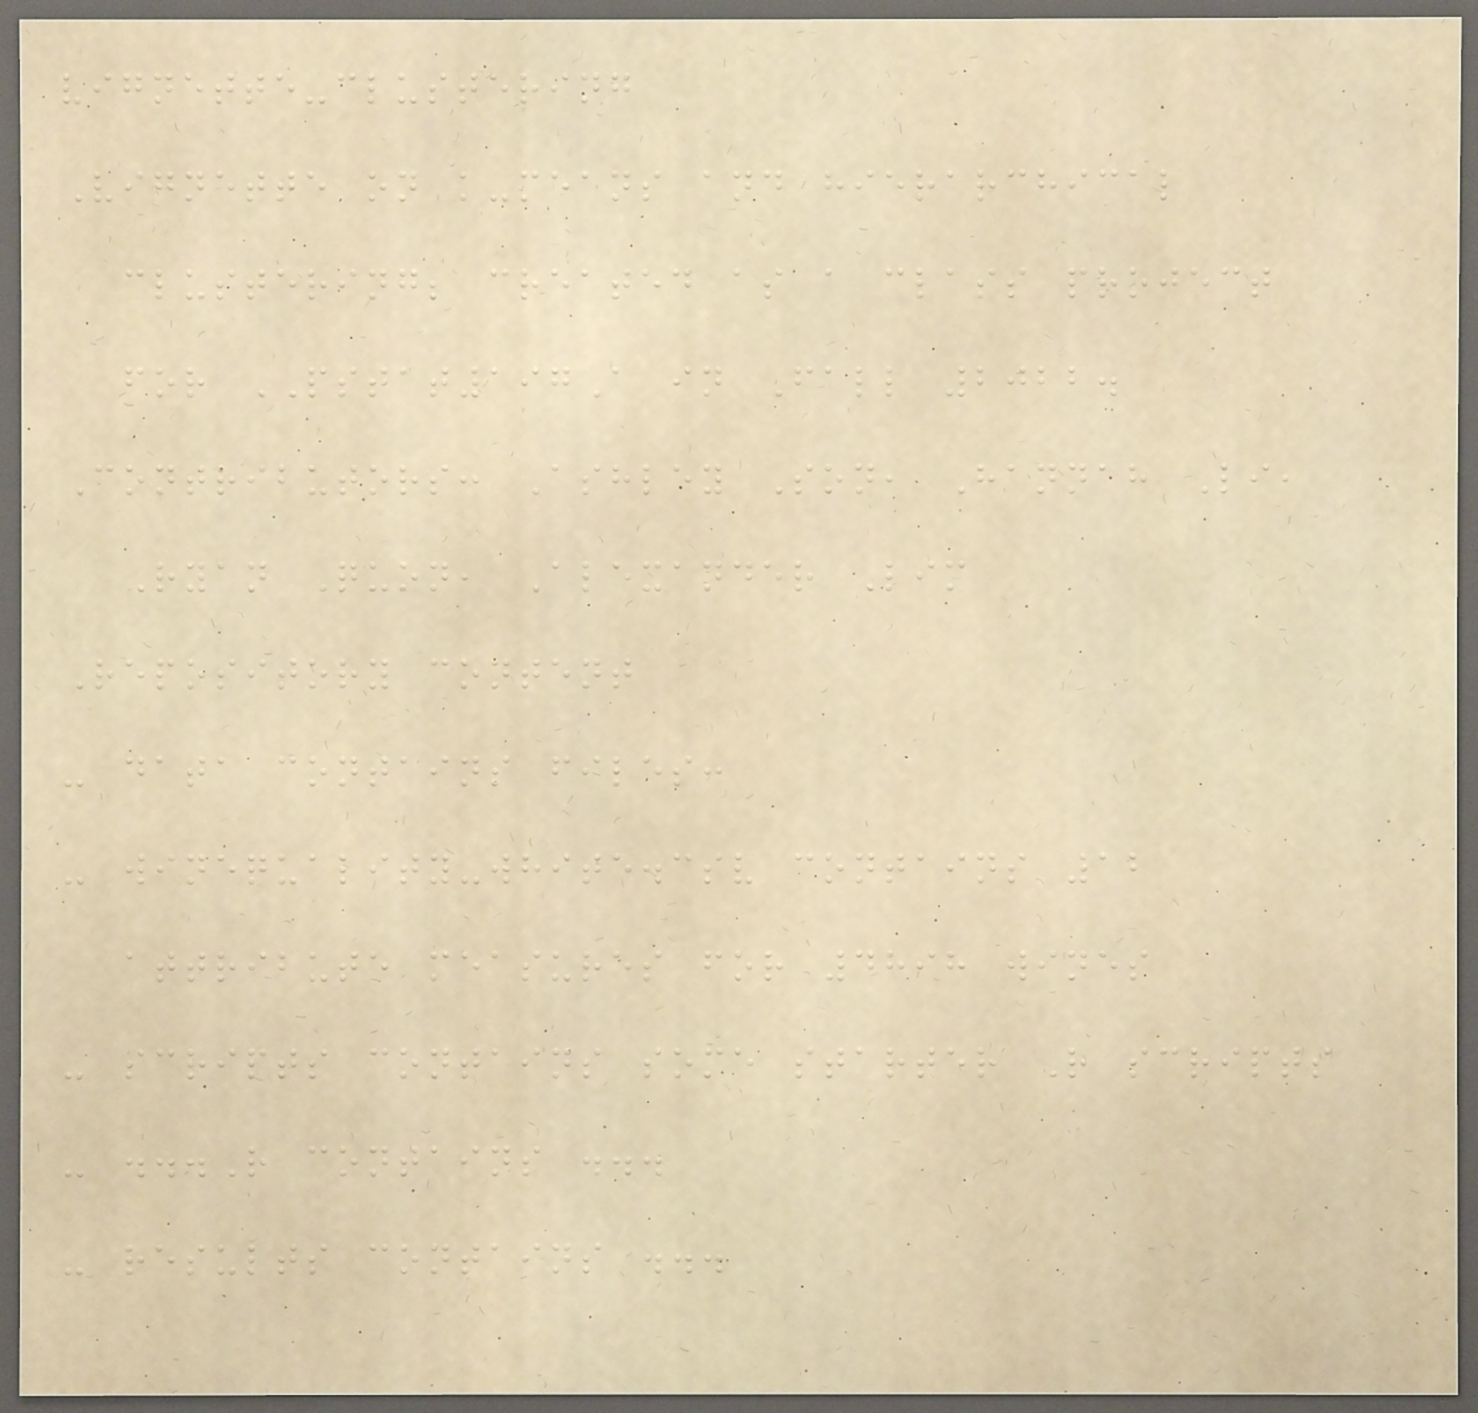vignette-clustering
Vignette on k-means and hierarchical
clustering; created as a class project
for PSTAT197A in Fall 2022.
Contributors: Ashley Son, Hannah Li,
Ryan Quon, Alexander Lim
Repository content
- data contains files:
- winequality-white.csv contains 12
attribute measures for 4898 wines
- scripts contains some starter R scripts
- ...R contains ...
- results contains ...
